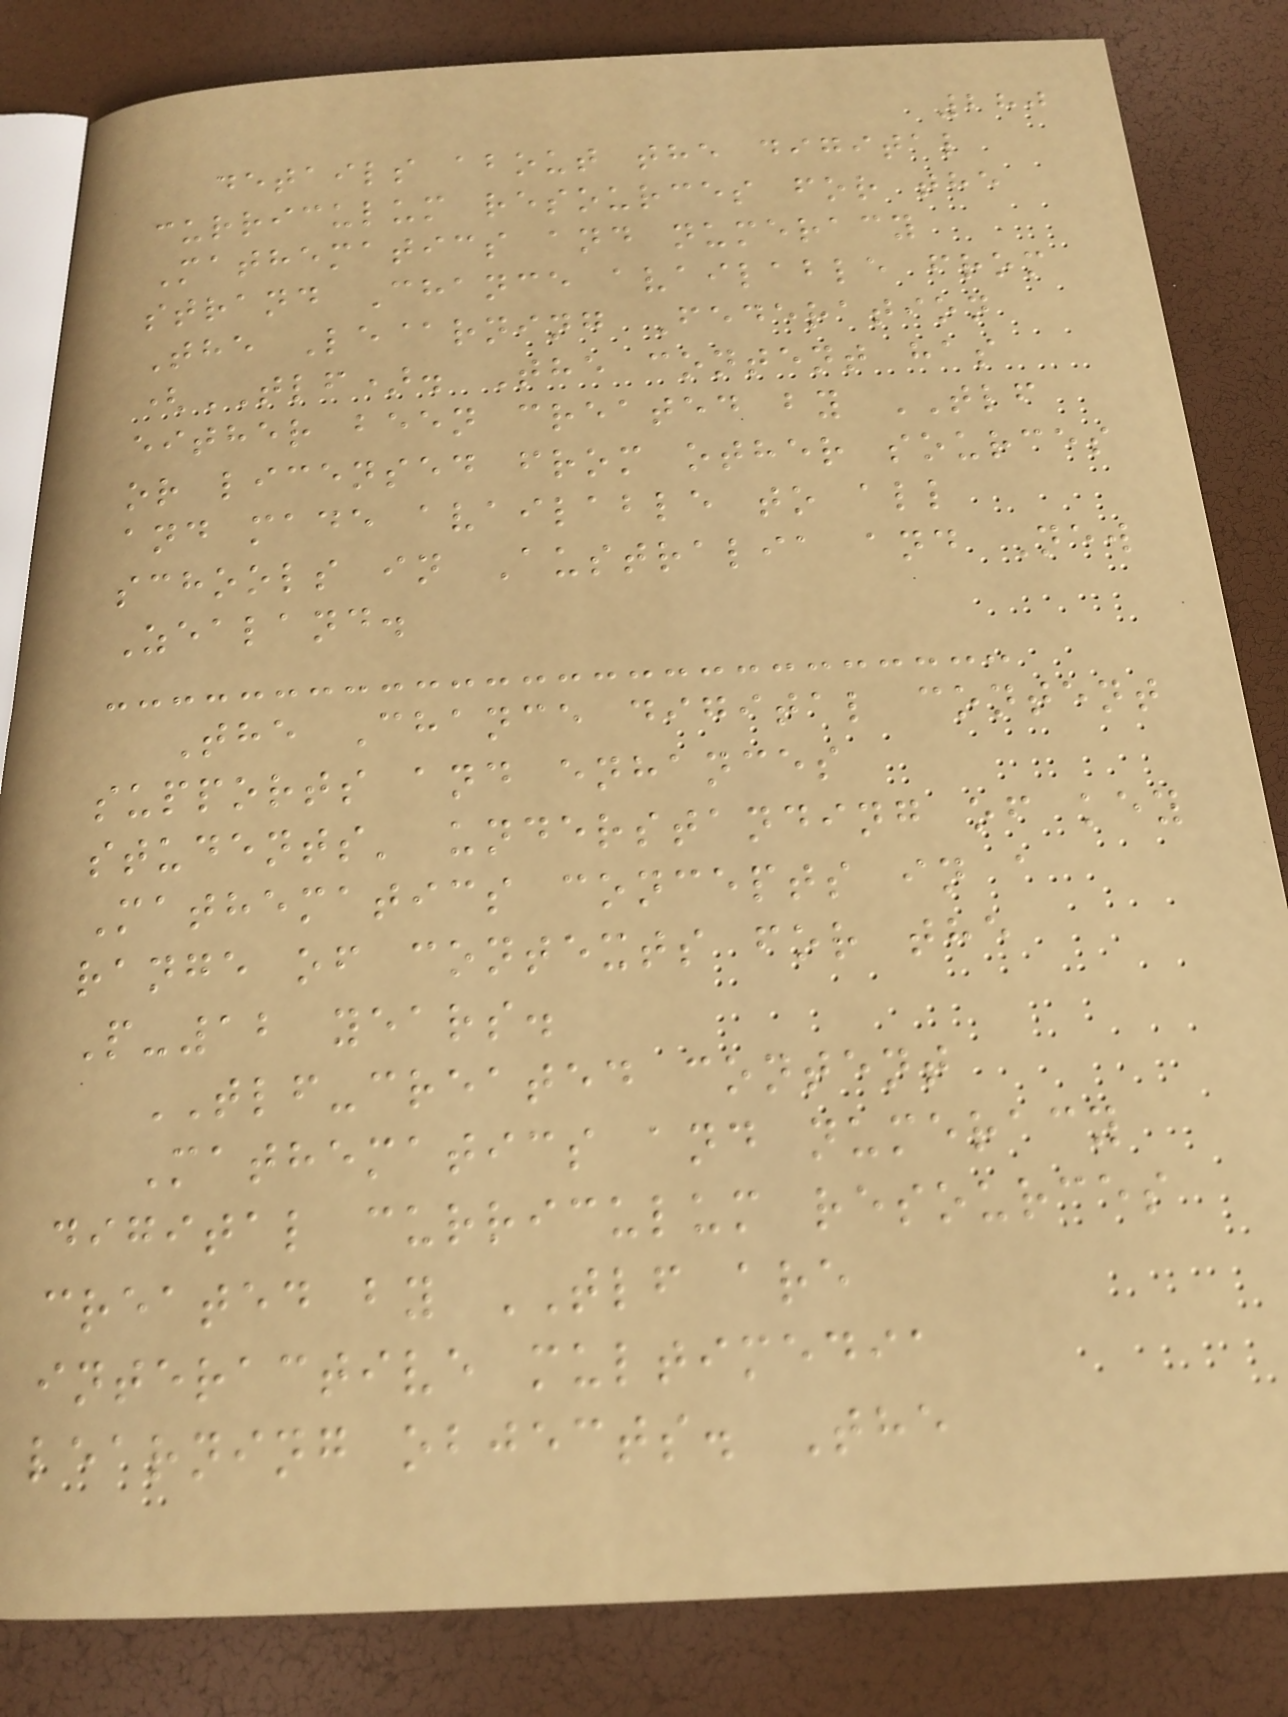280
details about the digital
curriculum resources for the
Mathematics and numeracy
strand Chance available from
The Le@rning Federation
(TLF). The content has
either been created by TLF
or licensed from other sources
and made available to all
schools in Australia and New
Zealand.
The Chance digital content
supports and enhances
students' understanding of key
Mathematics concepts in a
range of contexts for the
P-12 years.
TLF-created content
Mathematics and numeracy
digital curriculum resources
created by TLF are
interactive multimedia
learning objects. The
